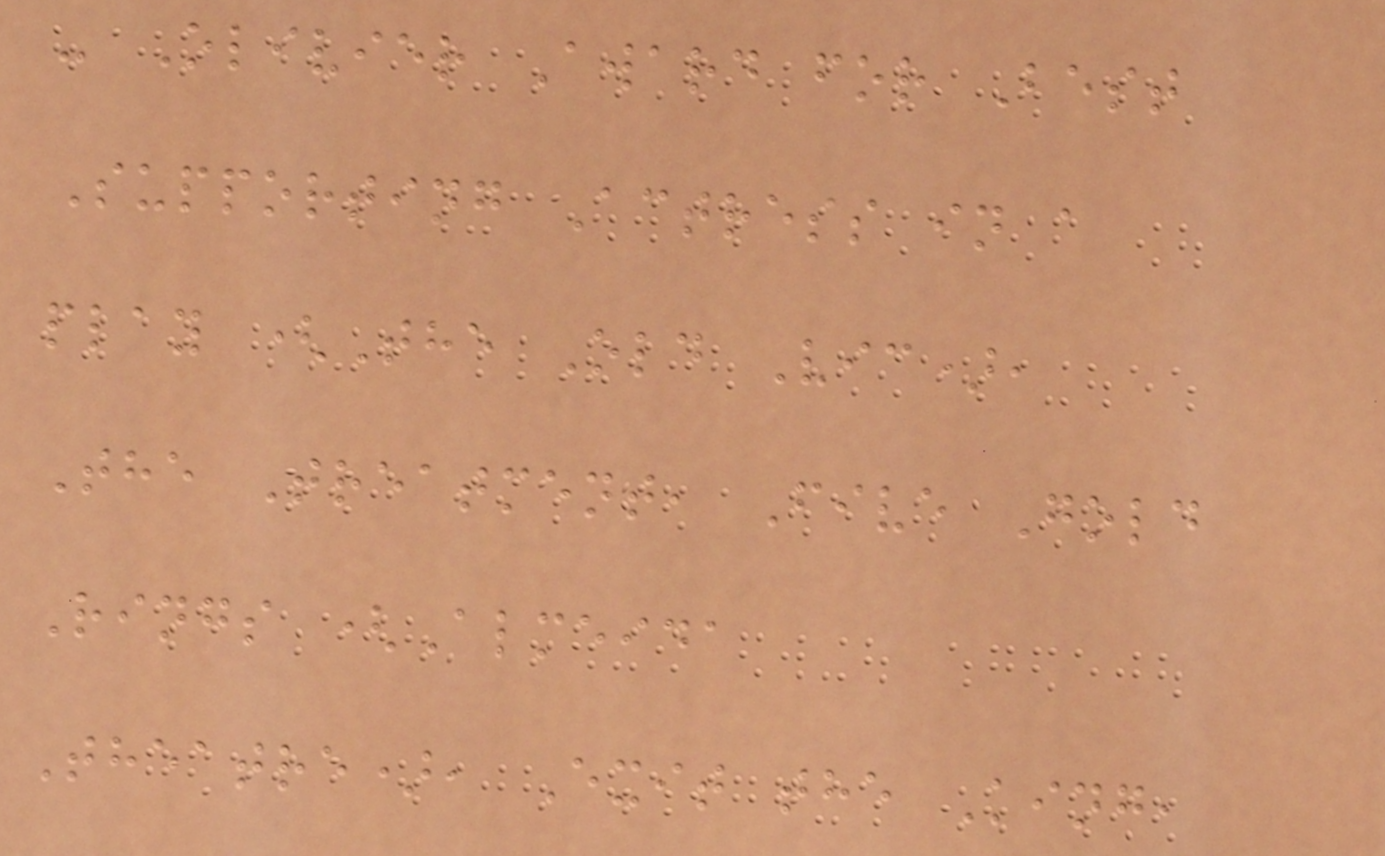- Olivier Award for Best
Supporting Actress in a
play (The Old Vic),
The Treatment, Five Gold
Rings (Almeida
Theatre), Exit the King,
